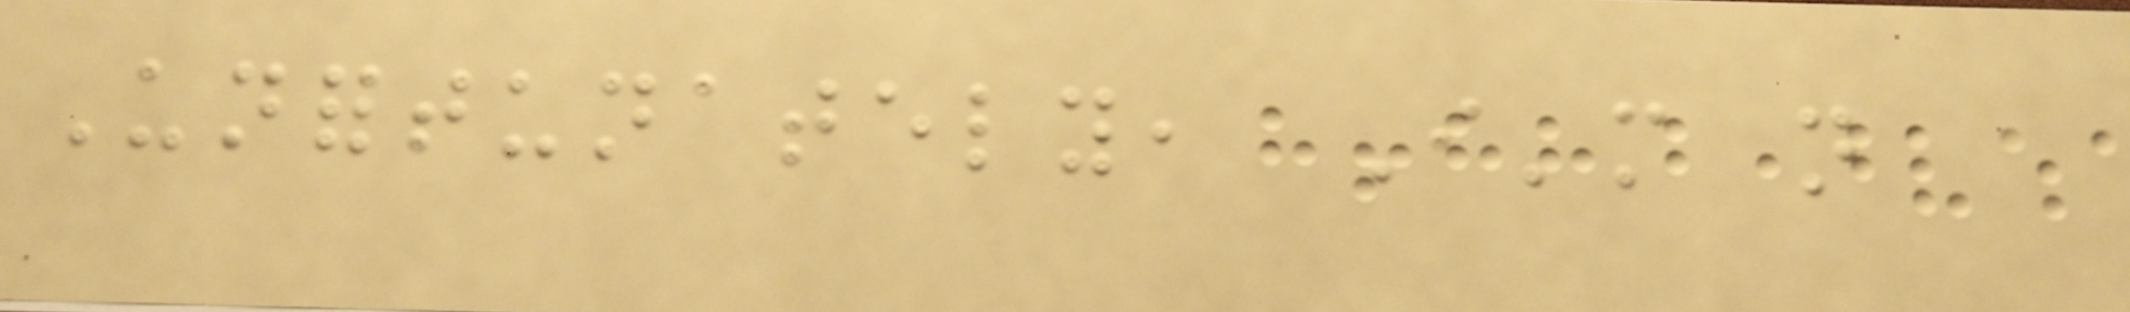Unfortunately, I'm not
